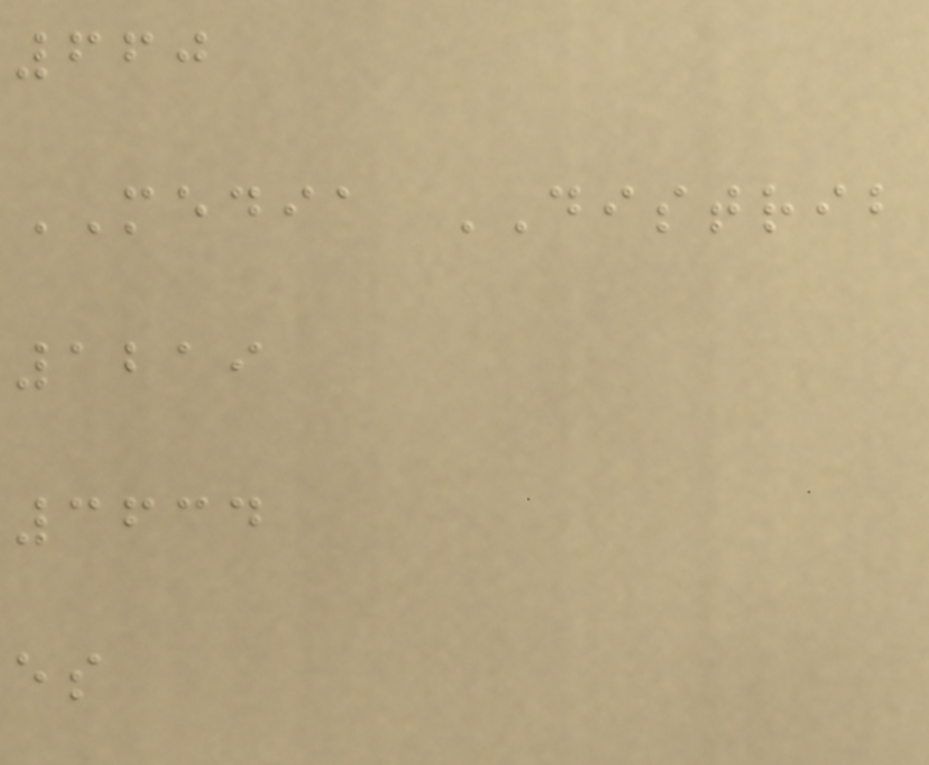660
MEDIA DISTRIB
1219
3634
es
